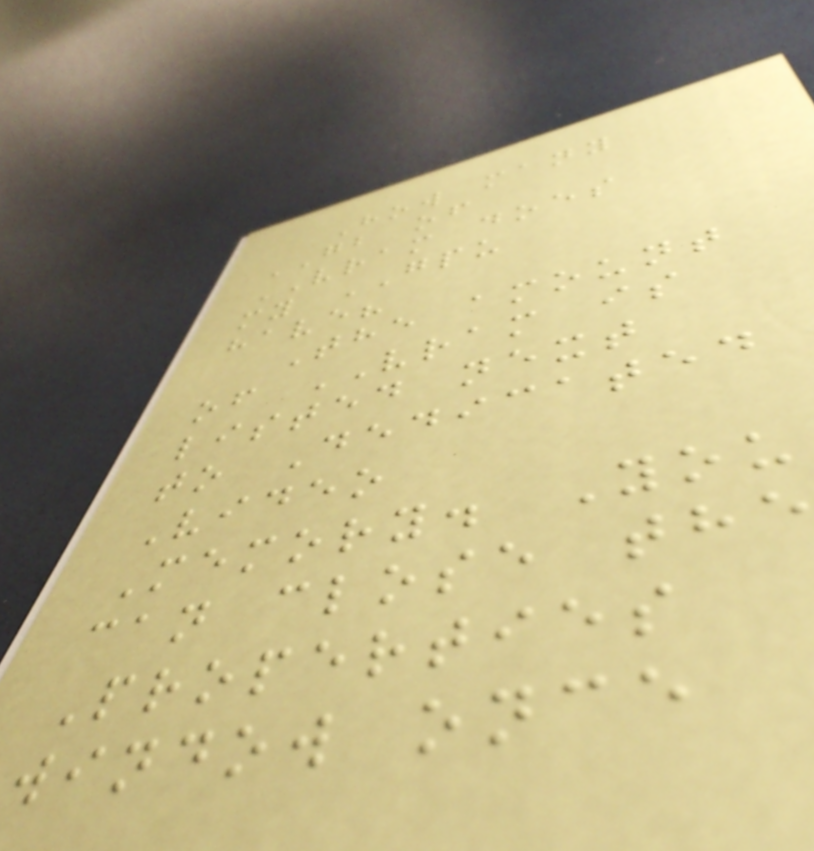How many
GB of
VRAM does
my GPU
have?
The amount
of VRAM is
listed next
to Dedicated
Video
Memory. You
can close the
Properties
window once
